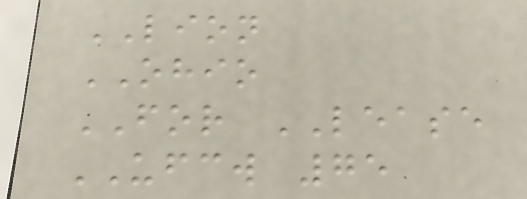LION
OHIO
FOR LEASE
UFCW 75
